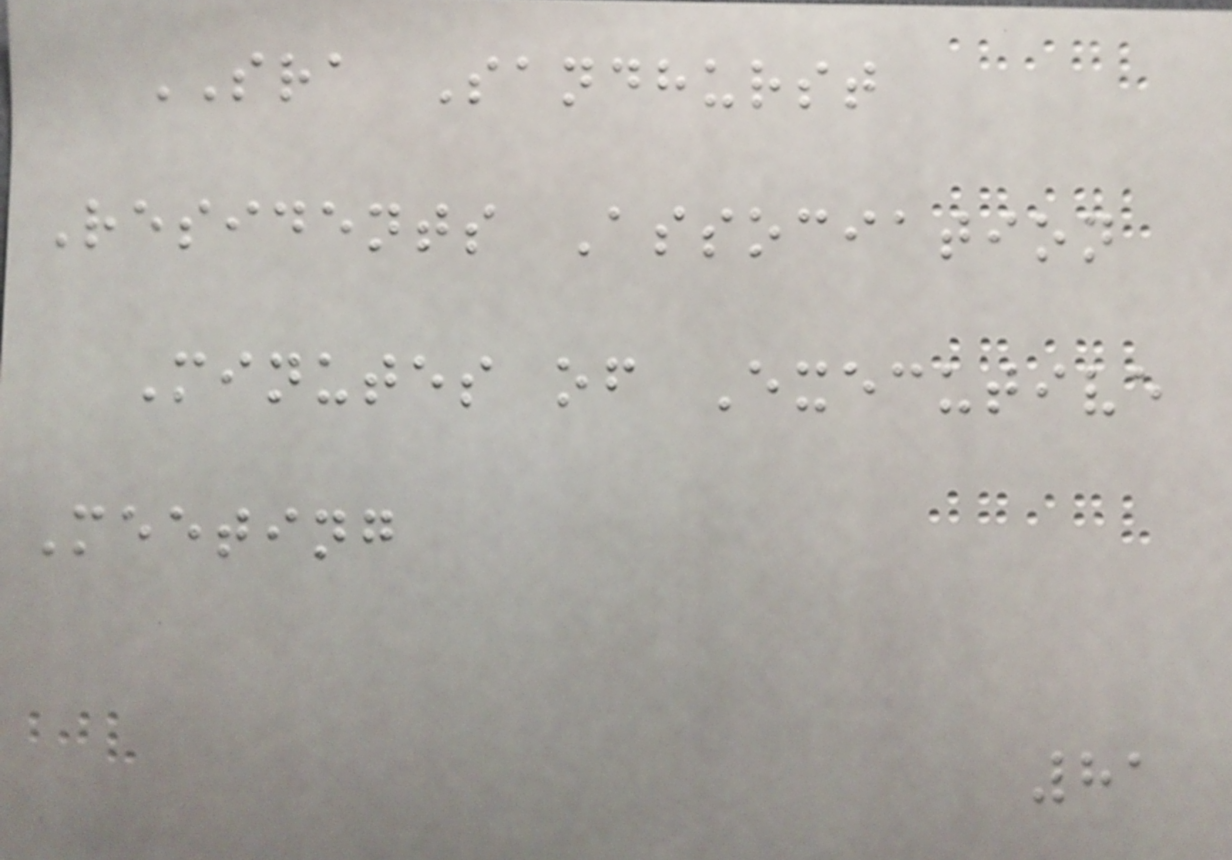SRA Sandhurst
Residents Association
Minutes of Executive
Meeting
81
